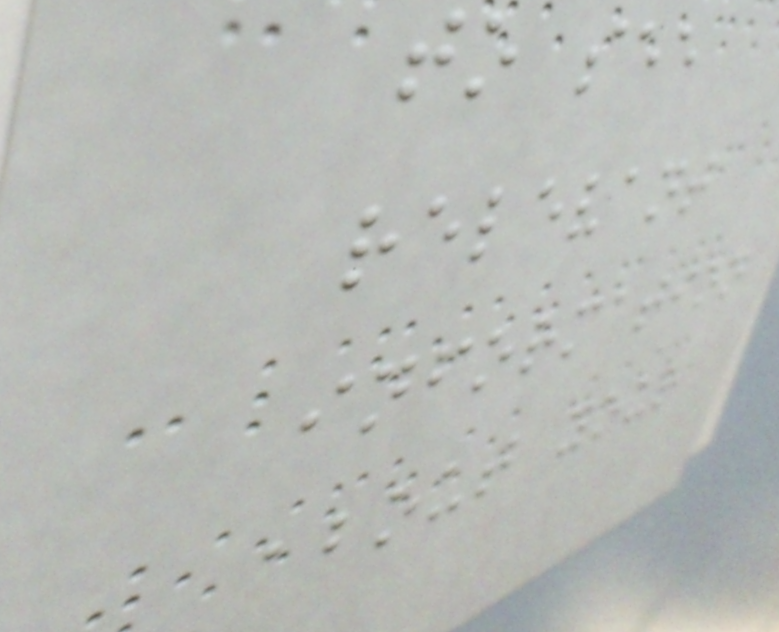to see
relevant
information
about your
